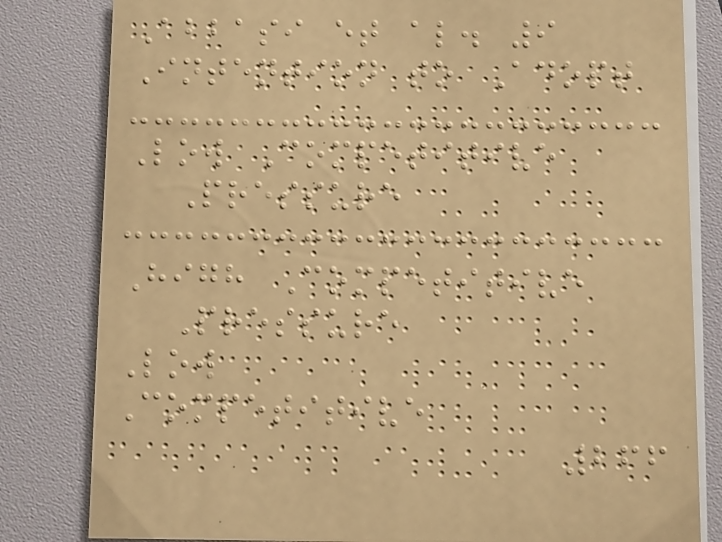Abbasi et al. 9
Intention to Adopt
Low Competitive
Pressure
High Competitive
Pressure
Low
Competitive
266
